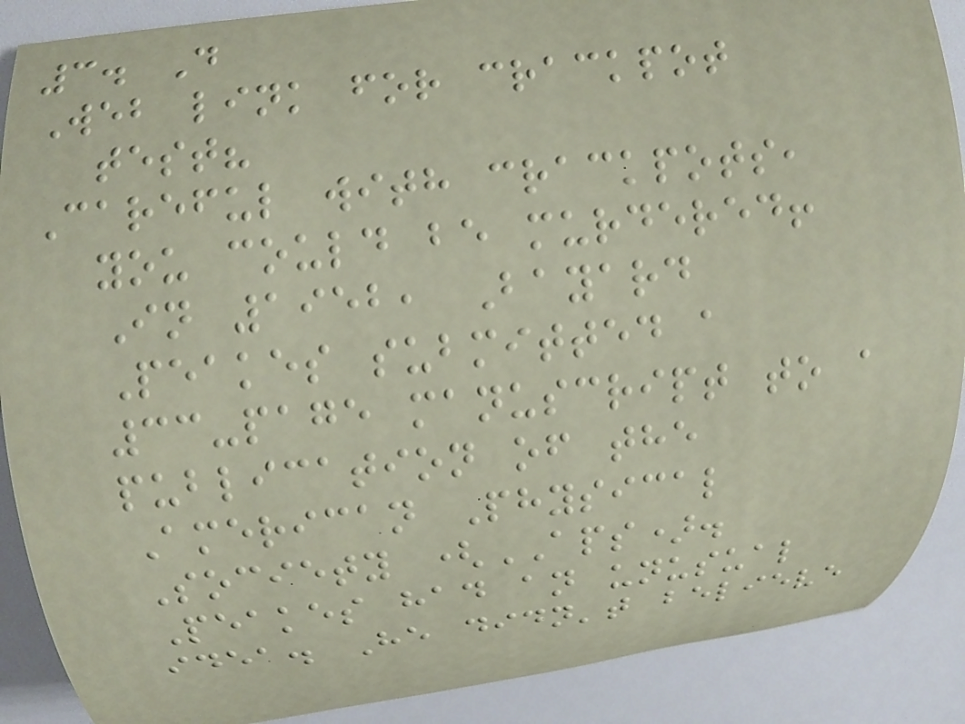3. D
Web link for crackpot
test?
Careful with crackpots,
you could be murdered!
In 1952, Bayard
Peakes submitted a
33-page manuscript to a
publication of the
American Physical
Society (APS).
Peakes had an unusual
idea. He didn't believe
